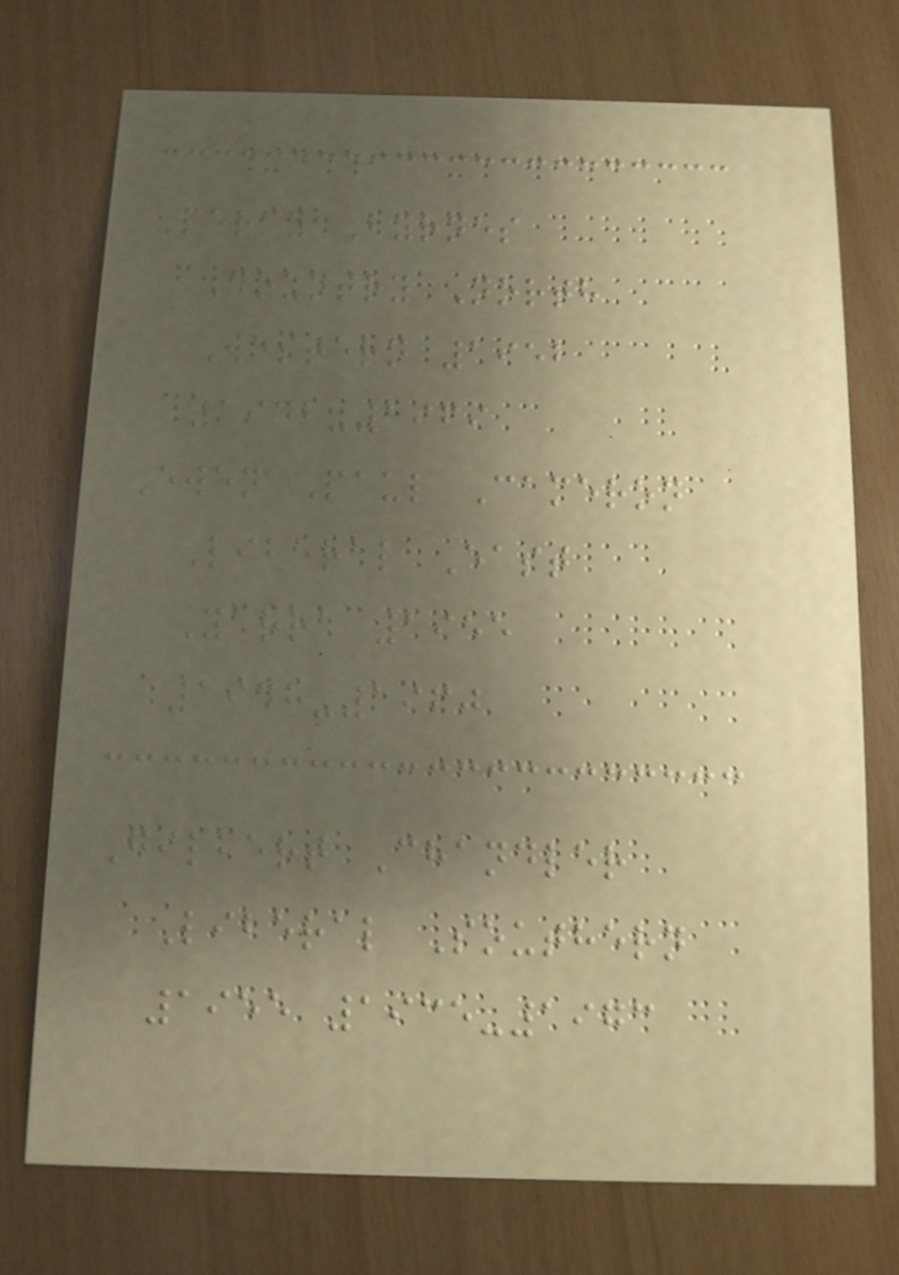Percy Byrnes
Country North
Western 1952
1942-1969
Ewen Paul Cameron
Liberal East
Yarra 1955
1948-1960
Gilbert Chandler
Liberal Southern
1955 1935-1973
